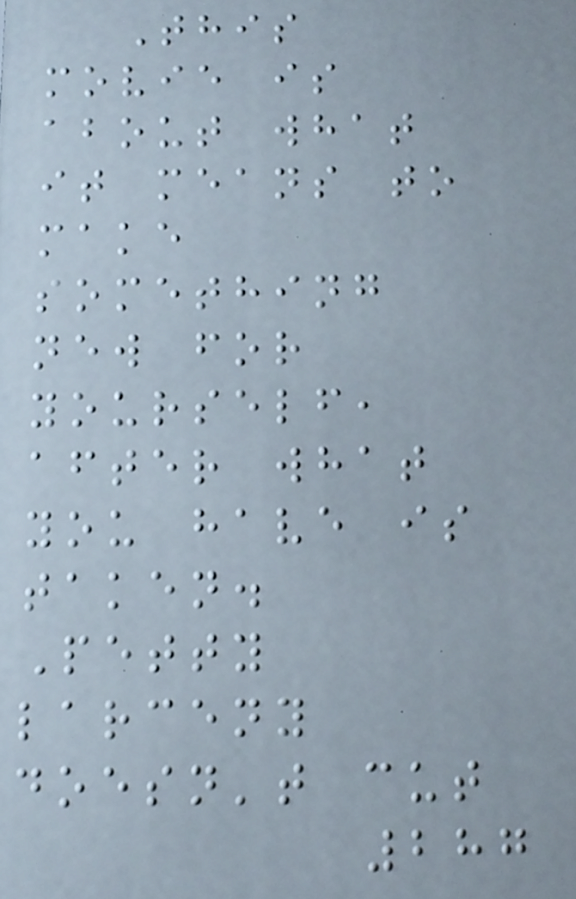This
movie is
about what
it means to
make
something
new for
yourself,
after what
you have is
taken.
Petty
larceny
doesn't cut
287
